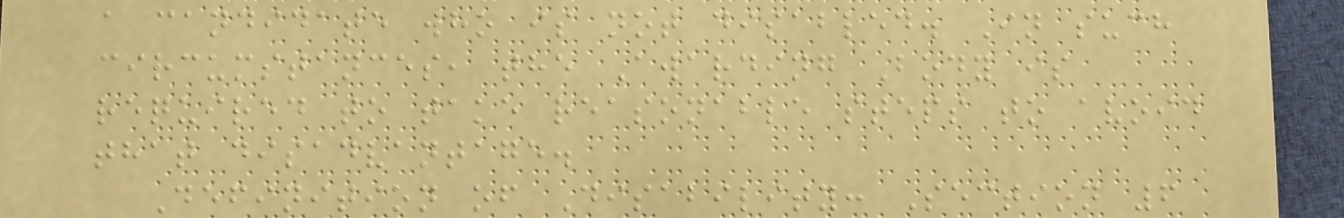a candidate who is not disabled. In such
circumstances, the Awarding Body is
required to take reasonable steps to avoid
that disadvantage.
Definition of Disability: Section 6
